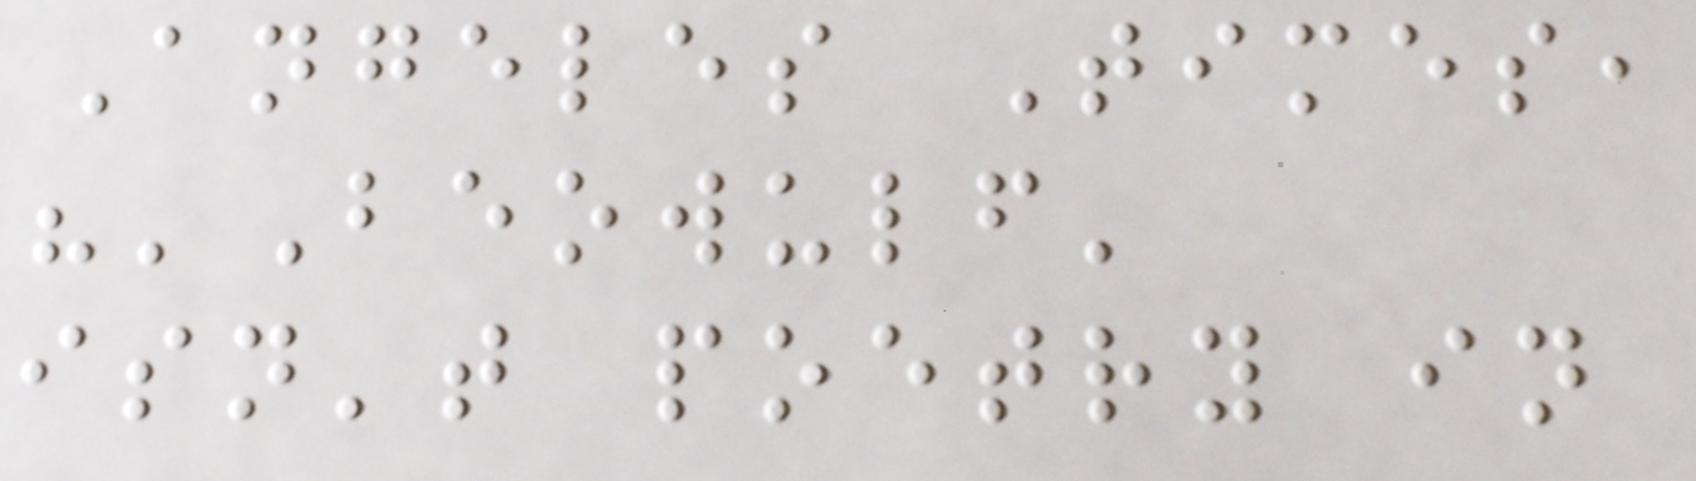Angeles Times,
"'Beowulf'
isn't poetry in
